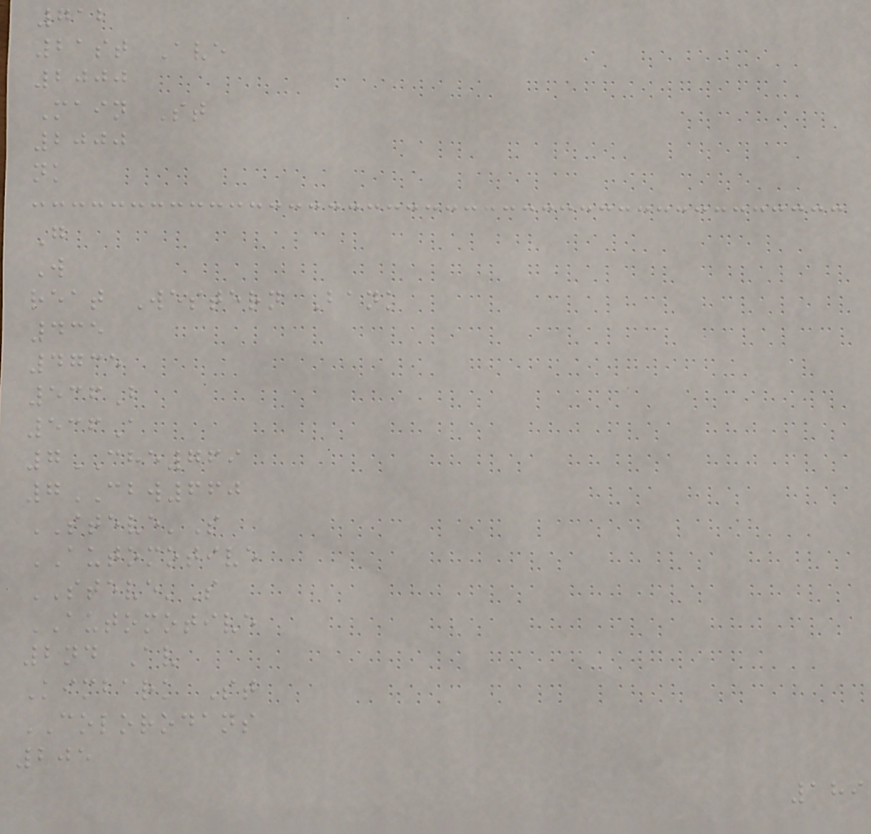712
21st Ave
2000
Main St
2000
nk
G
W
reat Western Bank
435
4735
536B
536A
7CHE769
7CBW660
STEVE'S
AUTOMOTIVE
STEVE'S
AUTOMOTIVE
2nd Av
Kimbark St
COLORODANS
205
189
